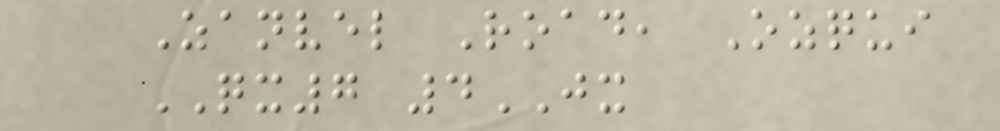Zanvel Road, Ozqui
QX7 4JX
